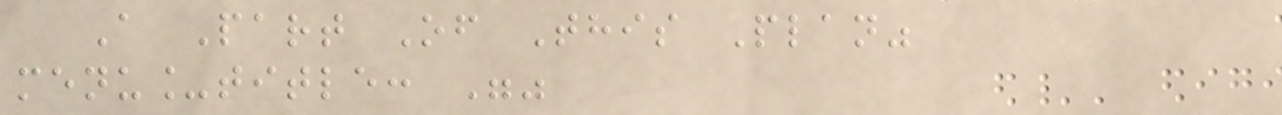A Part Of This Plan"
menu_title: ""
